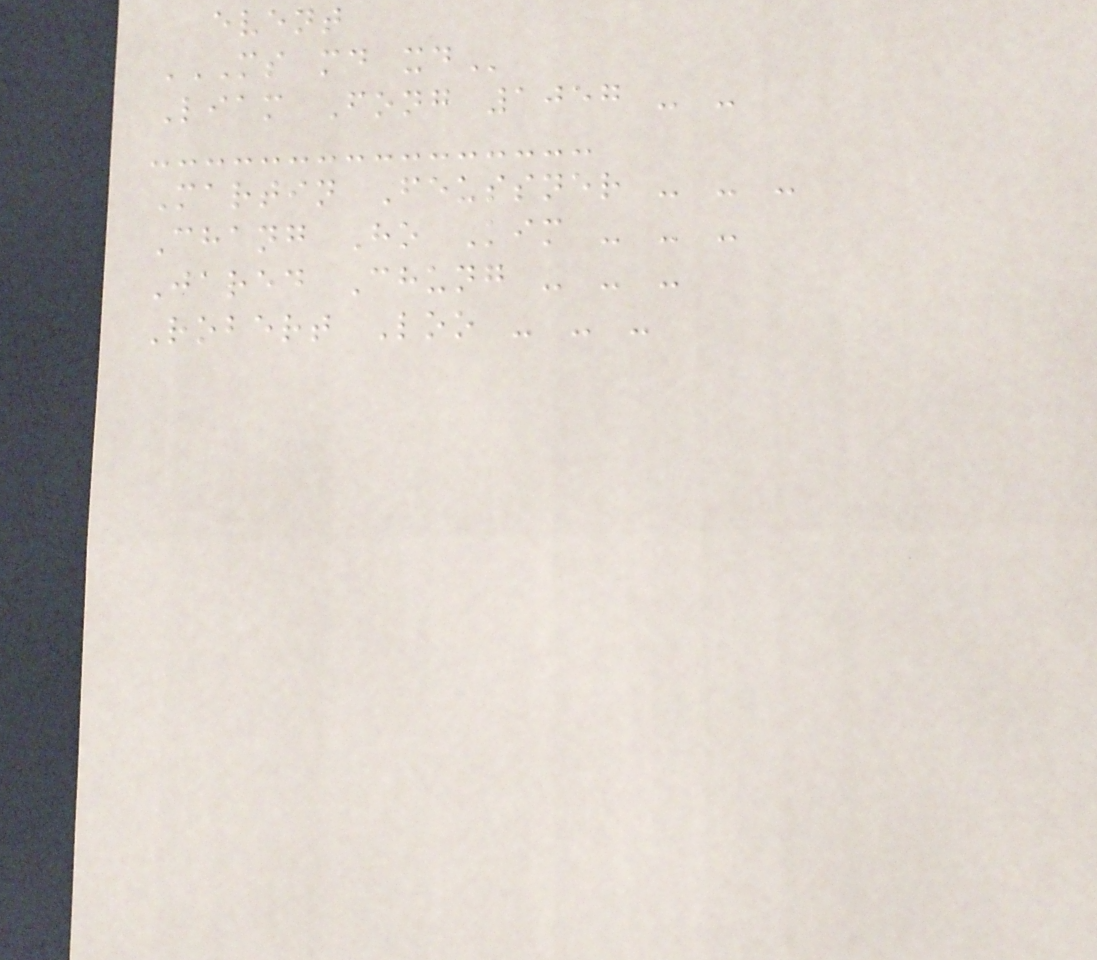event
MS MD XD
Liam Fong 1057 - -
Martin Feussner - - -
Chang Ho Kim - - -
Jared Chung - - -
Robert Loo - - -
